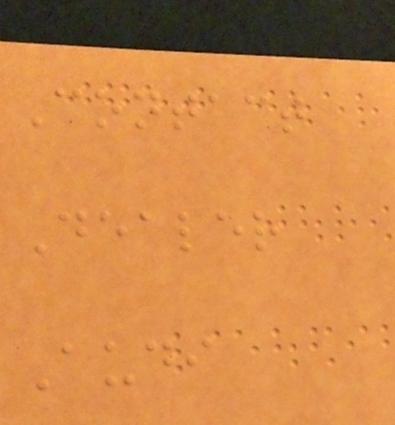Contact
Dealer
Audi
